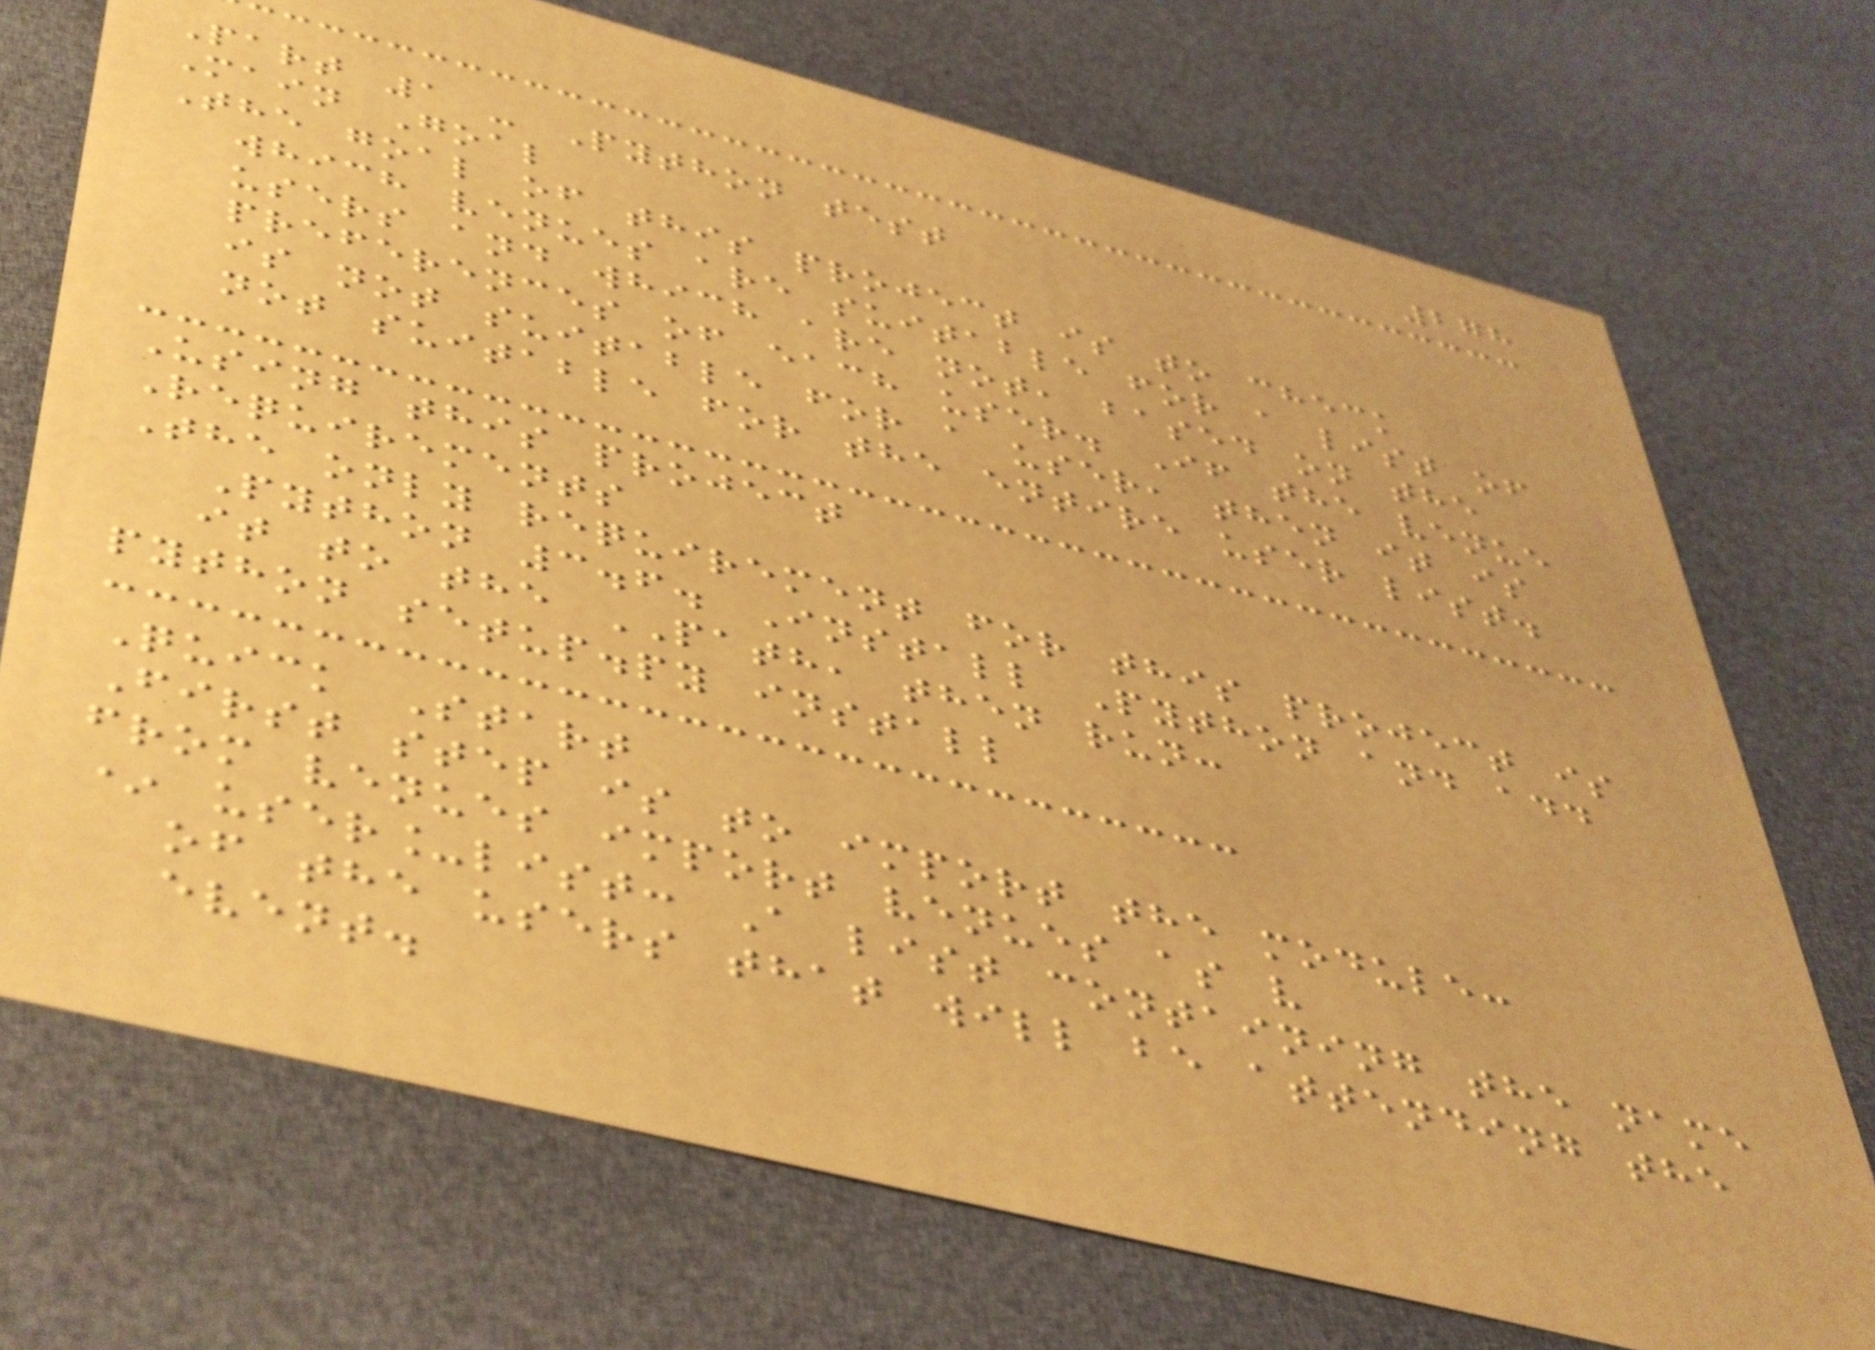278
Part 1 - Python test
Main Goal
The goal of this project is to check
which venues are suitable for a list of
users and which are not, based on the
preferences of each user. If the venue
is not suitable for a user, then it is
not suitable for the entire user list.
Using this project
Requirements
The only requirement for this project is
Python 3.6. Install Python and add
it to the PATH, then run:
python setup.py install
Quick Start
First step is to import the module:
from venues import venues as v
* user_list: A list containing the name
of the users that will be attending the
event.
